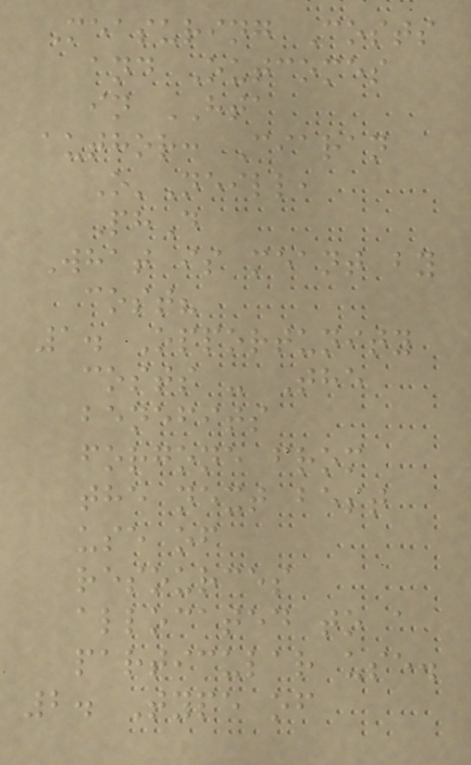Measuring Costs
and Outcomes
in HTA
author: Ciaran
O'Neill,
PhD
What is meant by
cost?
1. Opportunity
costs - The
benefits
forgone from
the next best
use of
resources
allocated to a
particular use.
2. Type of
